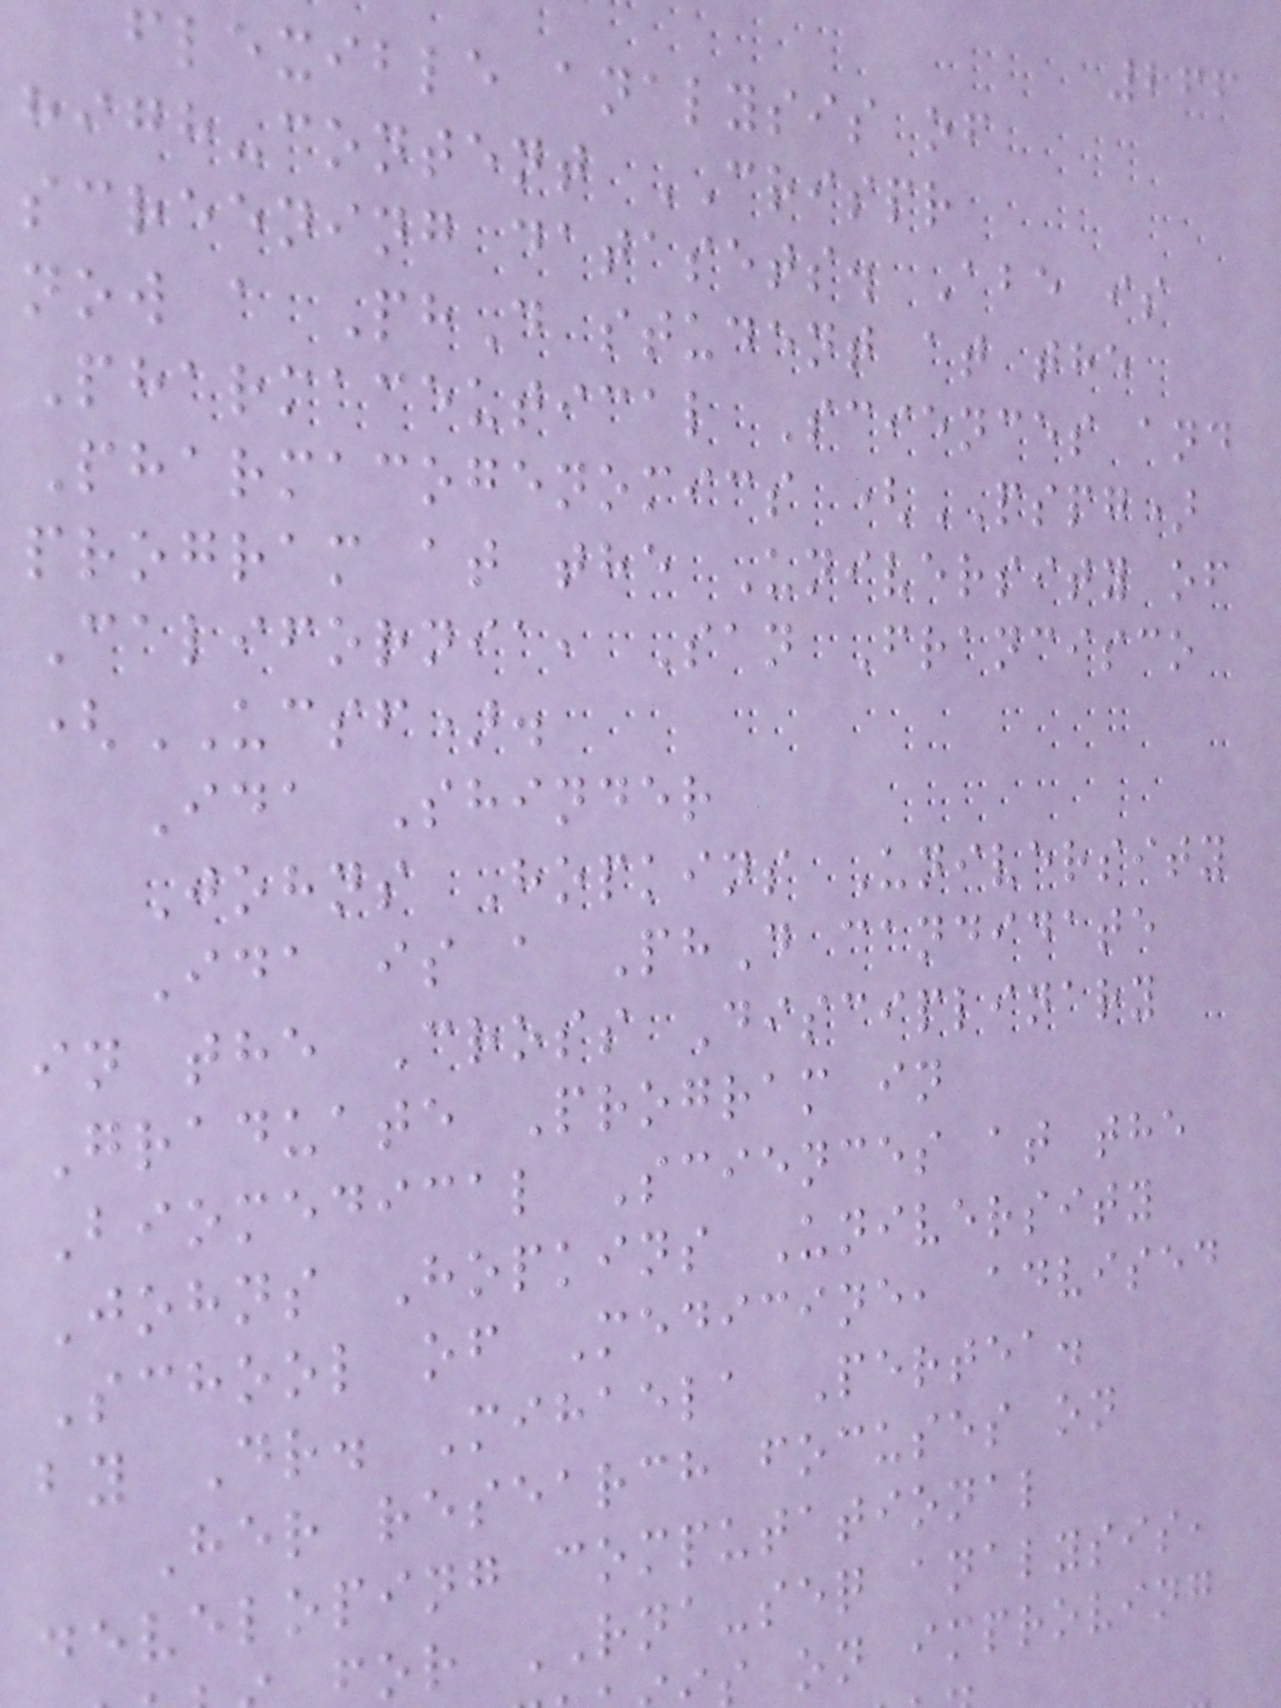266
flexible analysis of
high-content CRISPR
screening datasets. Abe is
now a PhD student at the
Pharmaceutical Sciences and
Pharmacogenomics (PSPG)
program at the University of
California, San Francisco
(UCSF).
Ida Shinder
Johns Hopkins University
Ida is a PhD candidate
in the Cross Disciplinary
Graduate Program in
Biomedical Sciences at the
Johns Hopkins University
School of Medicine, advised
by Dr. Mihaela Pertea.
Her research focuses on
developing computational
or RNA-seq analysis,
on improving
